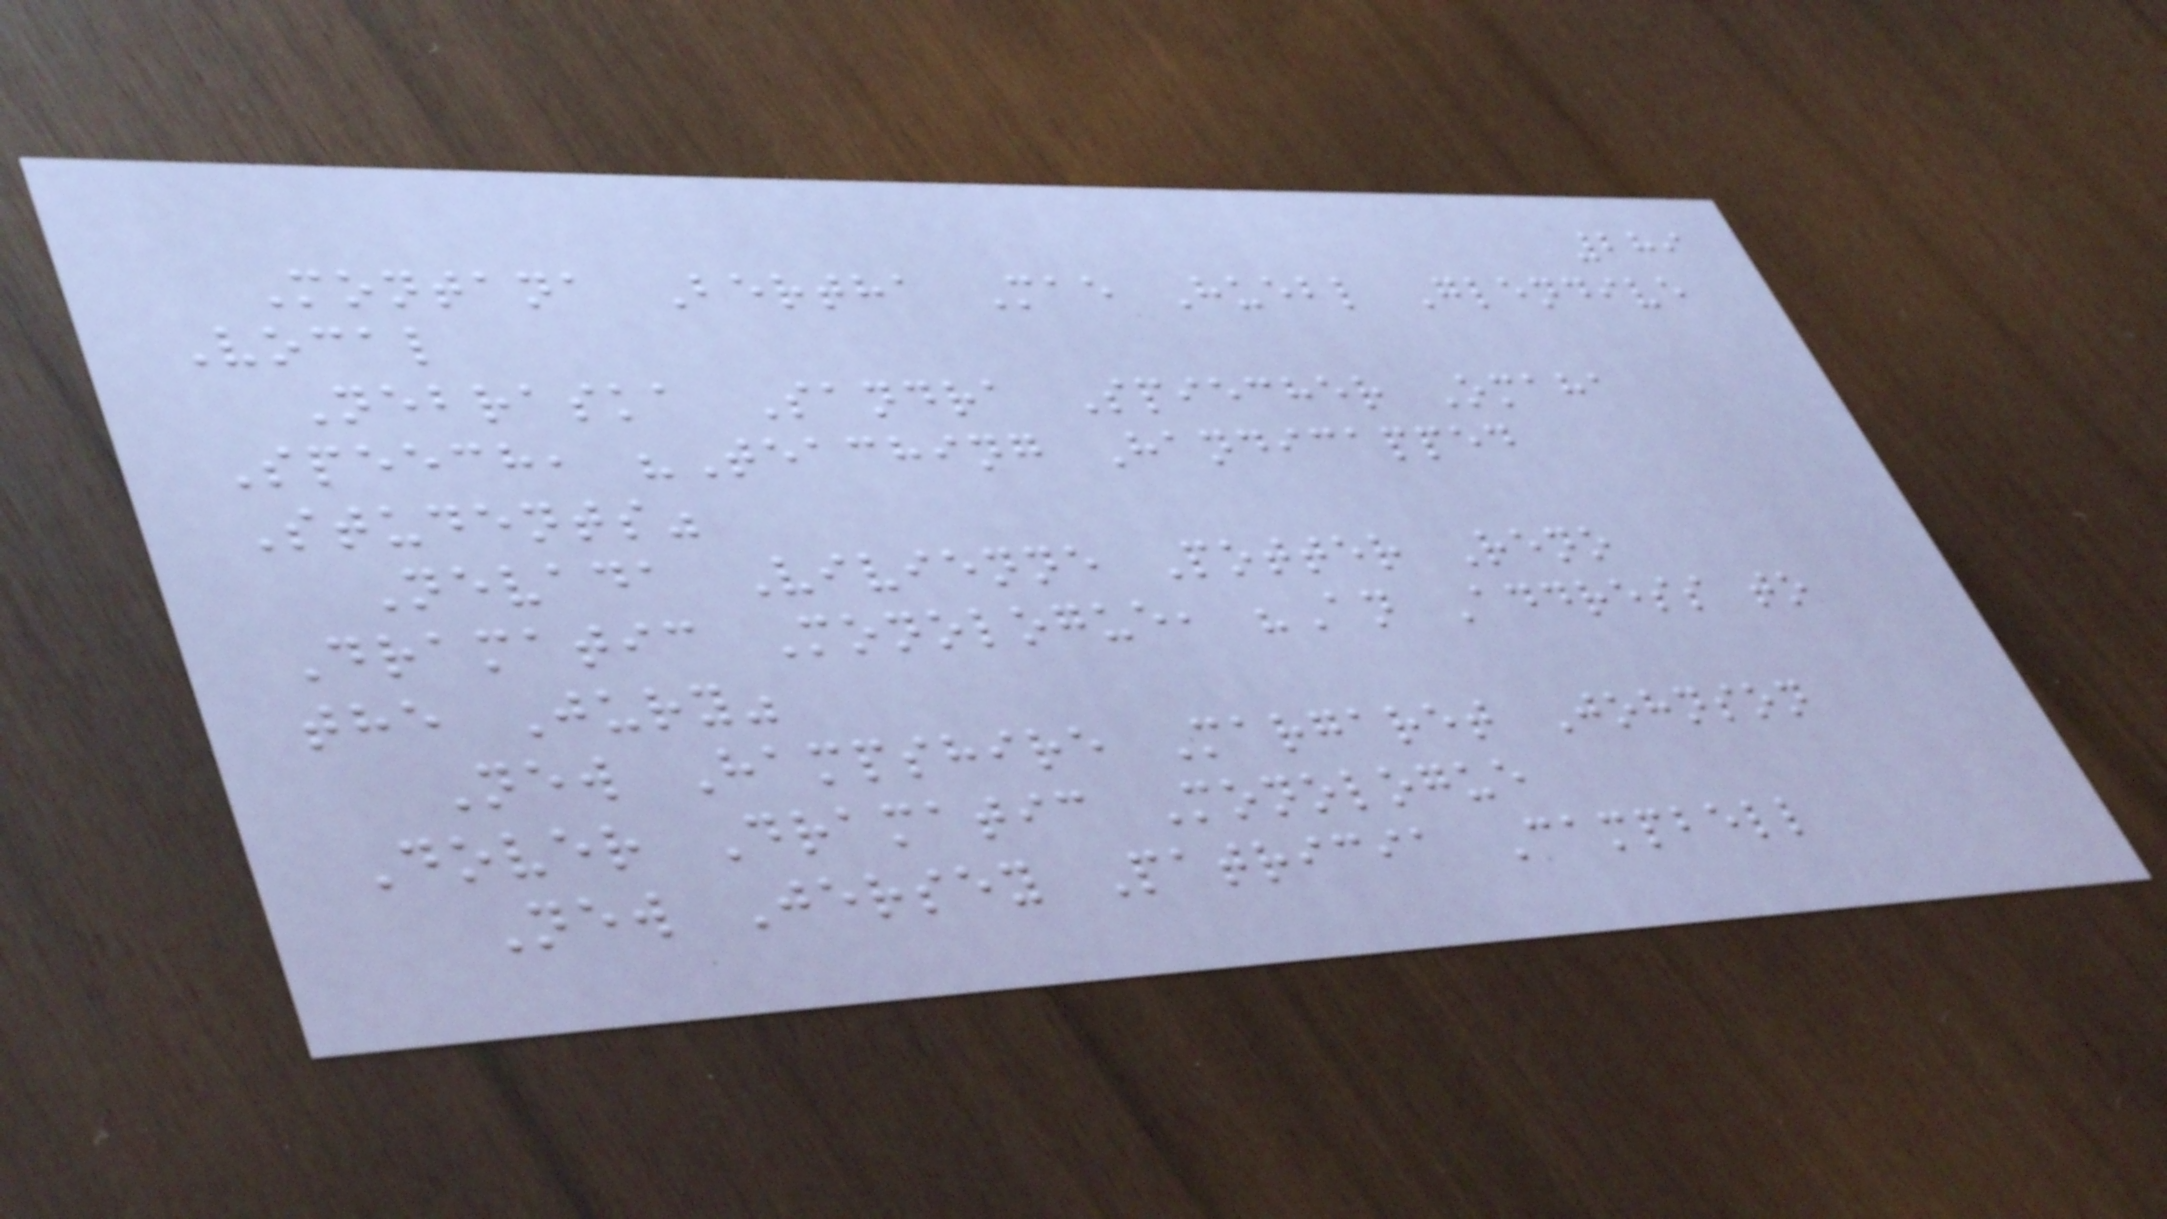289
Montana Bertha Mae Huebl Glendive
Vocal
Nebraska Sandra Spiecher Omaha
Speech, "Teaching Handicapped
Students"
Nevada Vivienne Potter Reno
Dramatic Monologue, "An Address to
the Jury"
New Hampshire Margaret Johnson
Dover Dramatic Monologue
New Jersey Patricia Campbell
